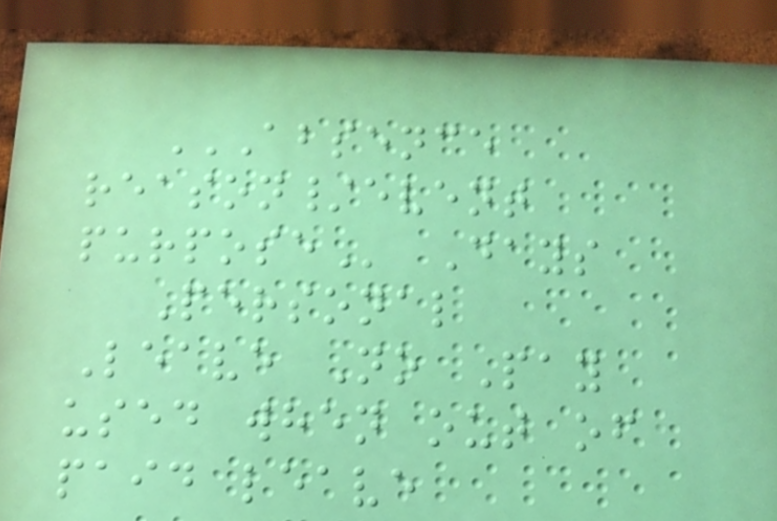ABSENCE
REASON/EVENT
PURPOSE Days
Personal
Leave No Pay
used when out of
paid leave
